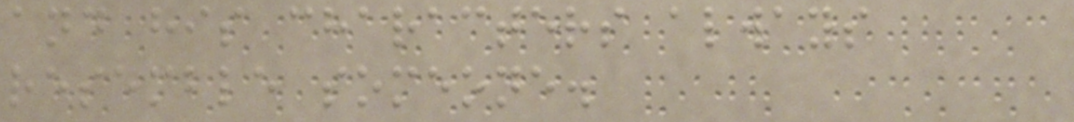and his characters always
resemble someone.
